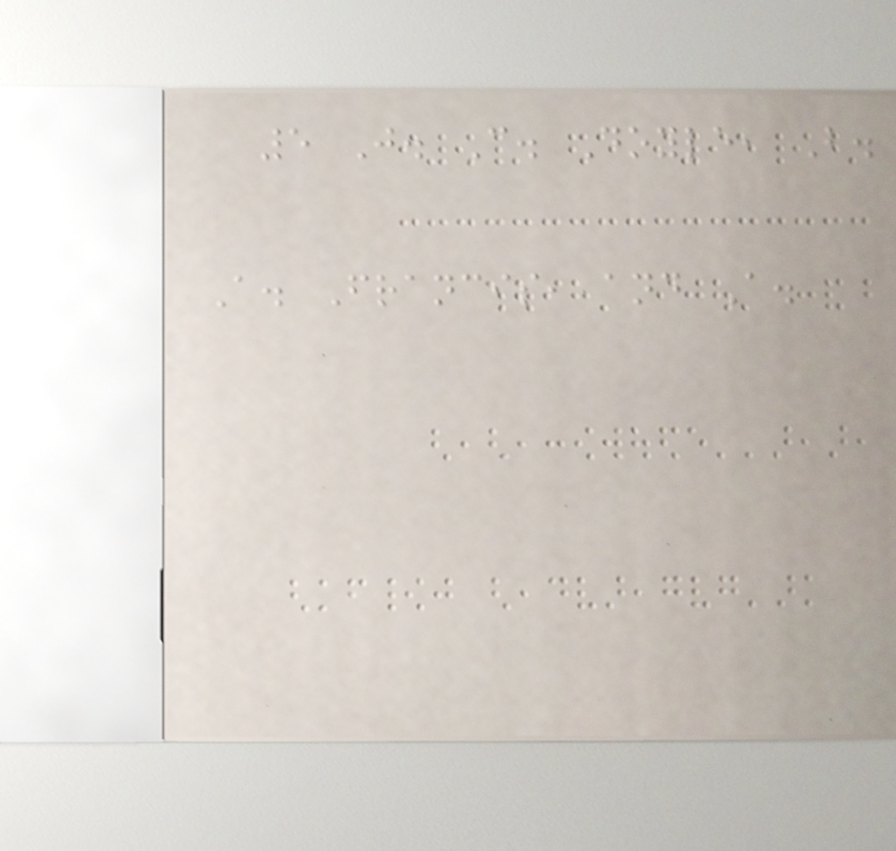5 J. C. Doyle, B.
A. Francis, and A.
